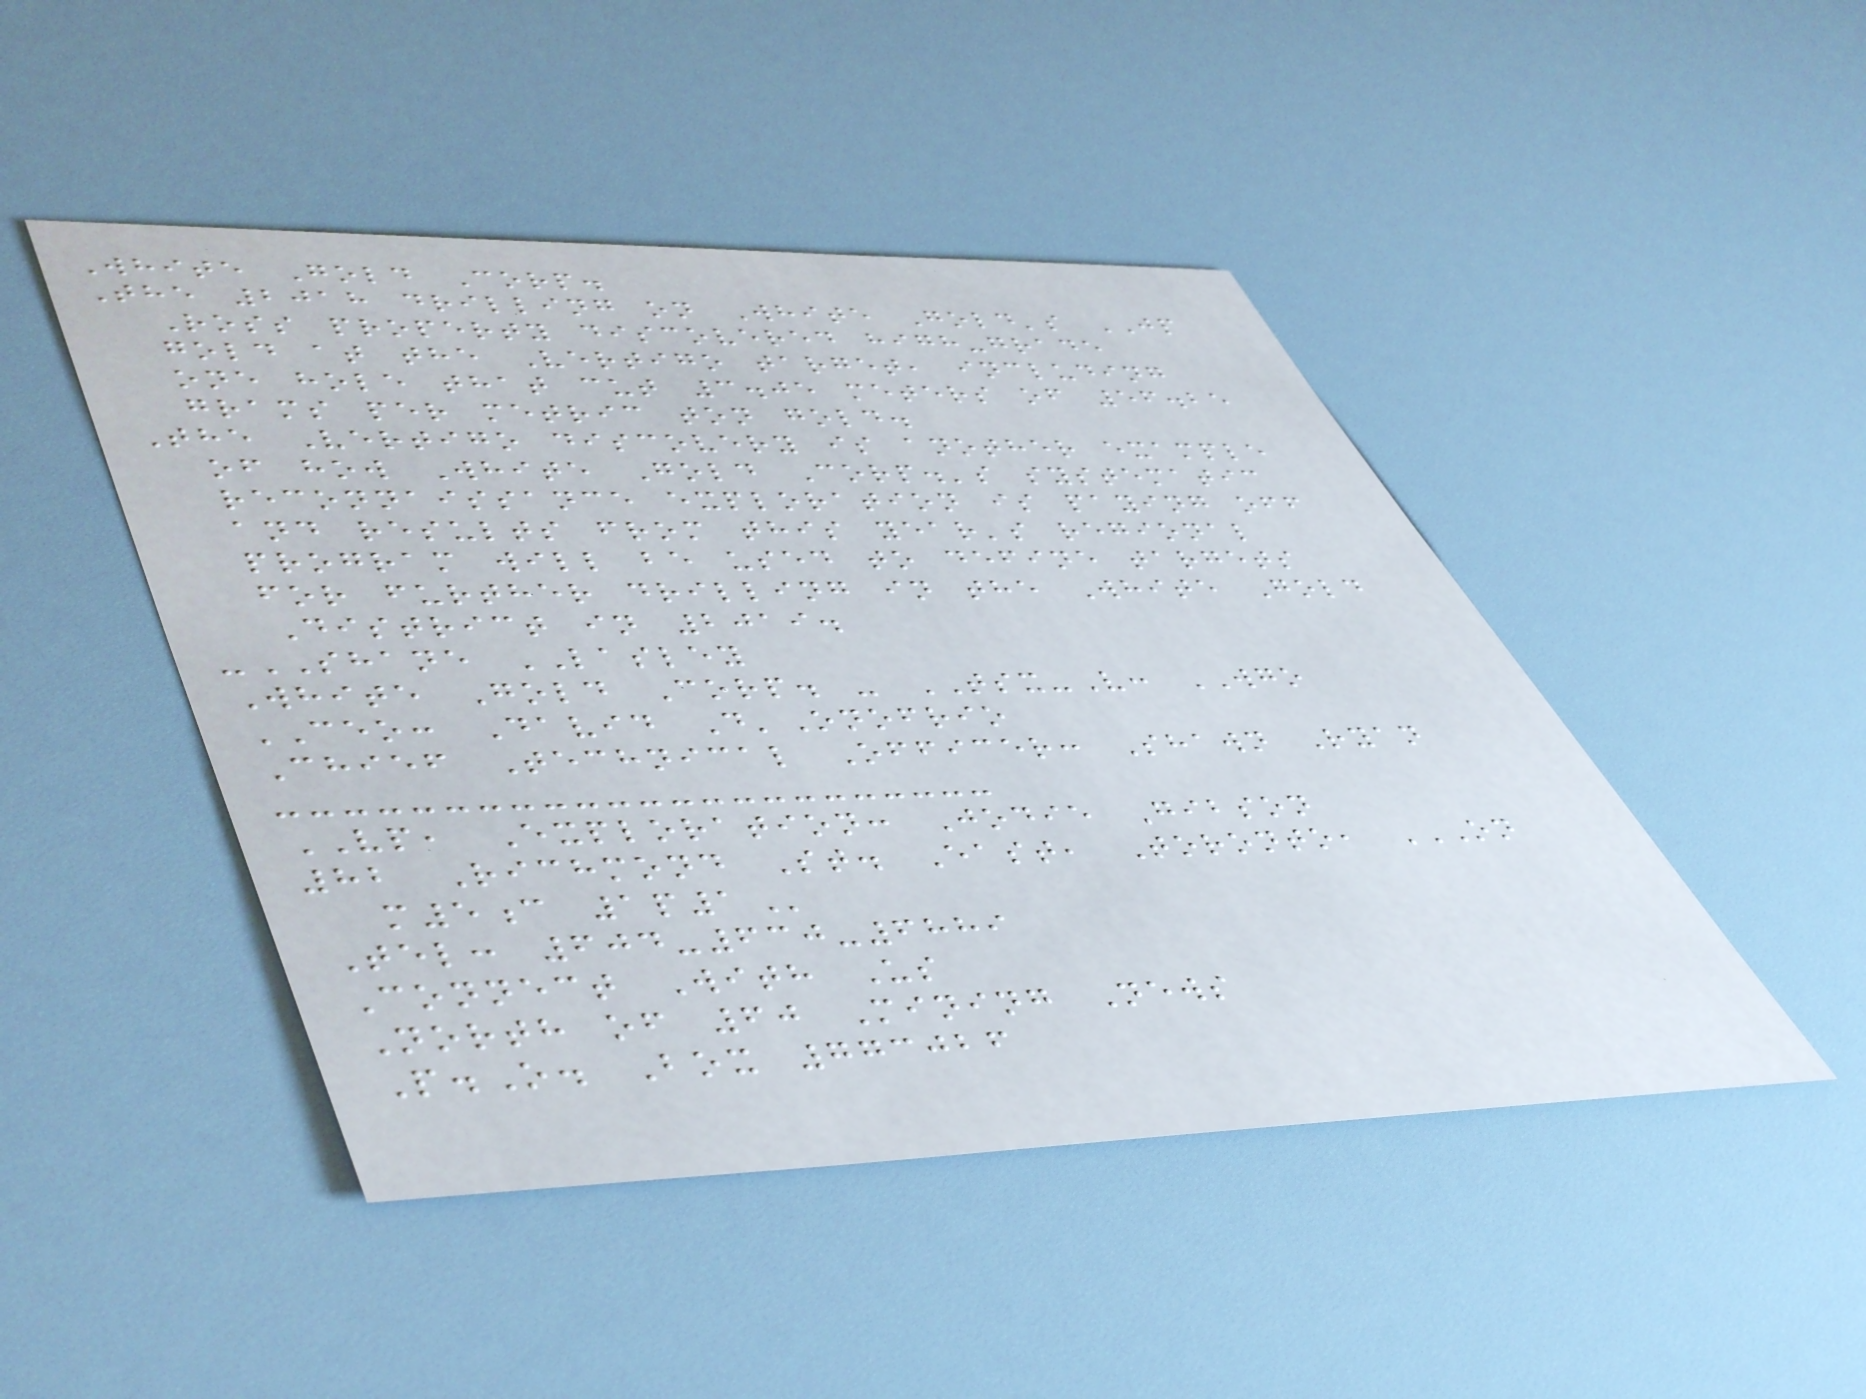White Gold Corp.
The 2018 drilling on White Gold's JP
Ross property discovered high-grade
gold at the Vertigo target, including
one hole that cut 3.05 meters of 56.25
grams per metric ton gold.
The Vertigo discovery is another example
of how White Gold Corp.'s systematic
reconnaissance exploration is paying off
and results from this year's regional
program will be used to define targets
for further drilling in the White Gold
District in 2019.
-SHANE LASLEY
White Gold Corp. - TSX-V: WGO
CEO: David D'Onofrio
Chief Technical Officer: Shawn Ryan
VP, Exploration: Jodie Gibson
82 Richmond St. East, Toronto, ON
M5C 1P1
Tel: 604-630-6889
Connect With Us
North of 60 Mining News
P.O. Box 773026
